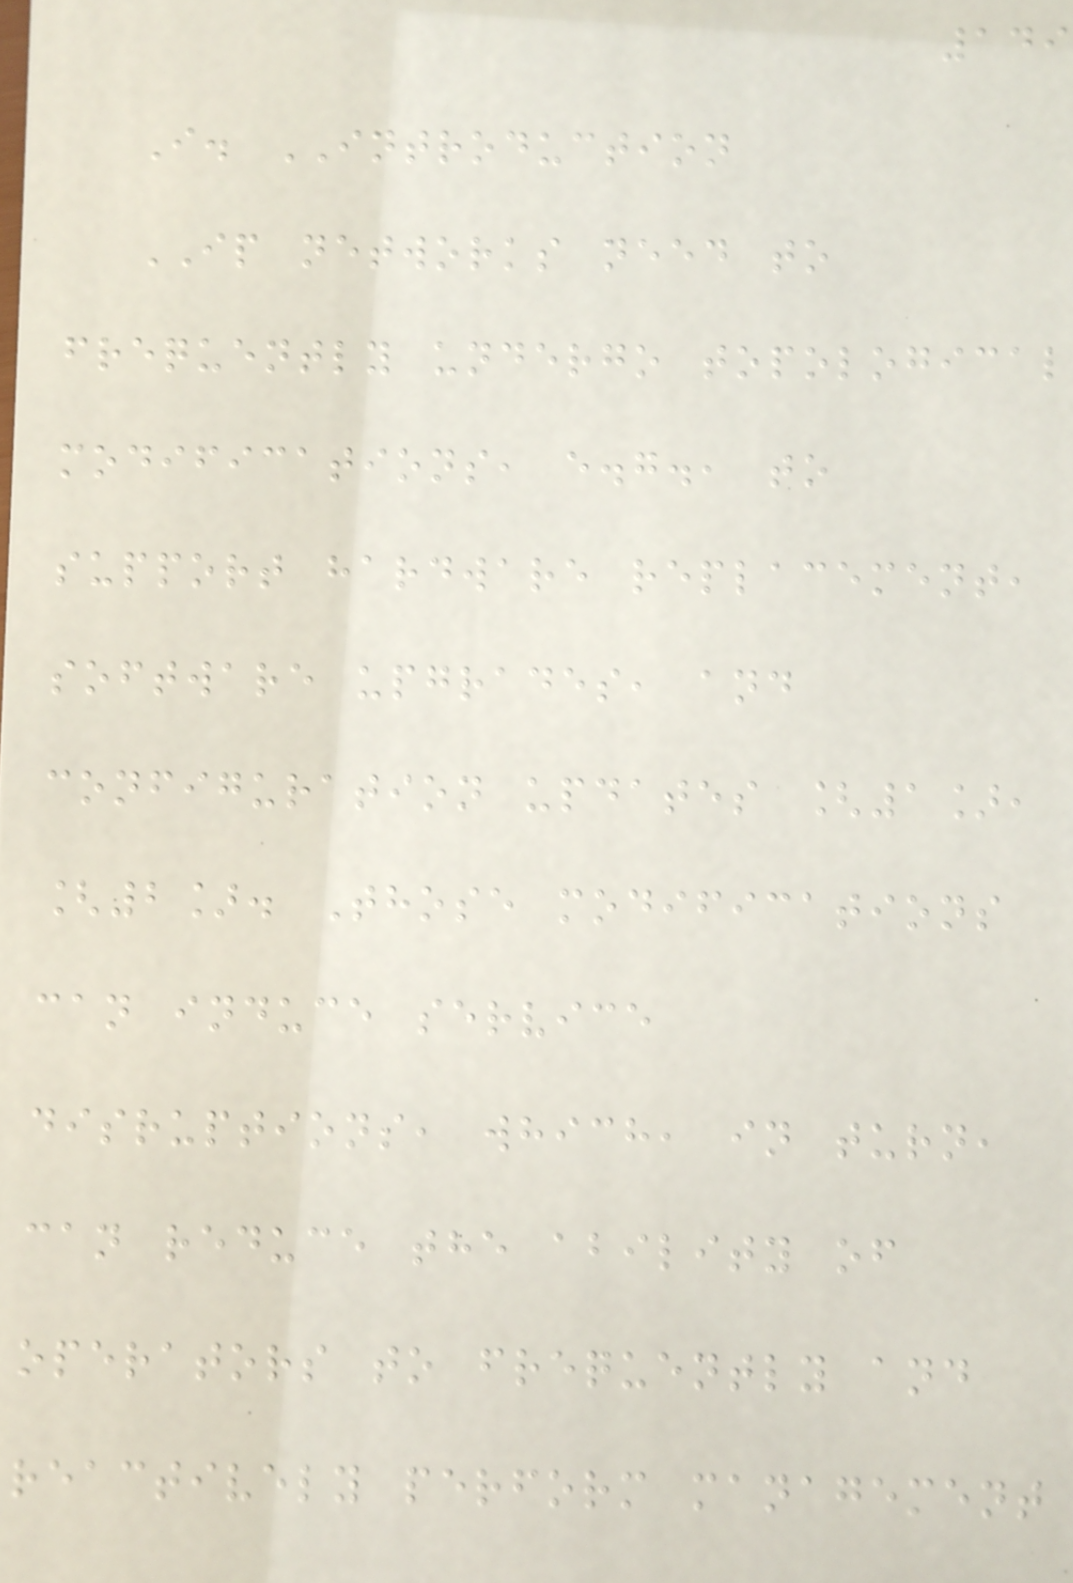149
I. INTRODUCTION
IP networks need to
frequently undergo topological
modifications, e.g., to
support hardware replacement,
software upgrades, and
configuration updates [1],
[2]. Those modifications
can induce service
disruptions, which, in turn,
can reduce the ability of
operators to frequently and
reactively perform management
